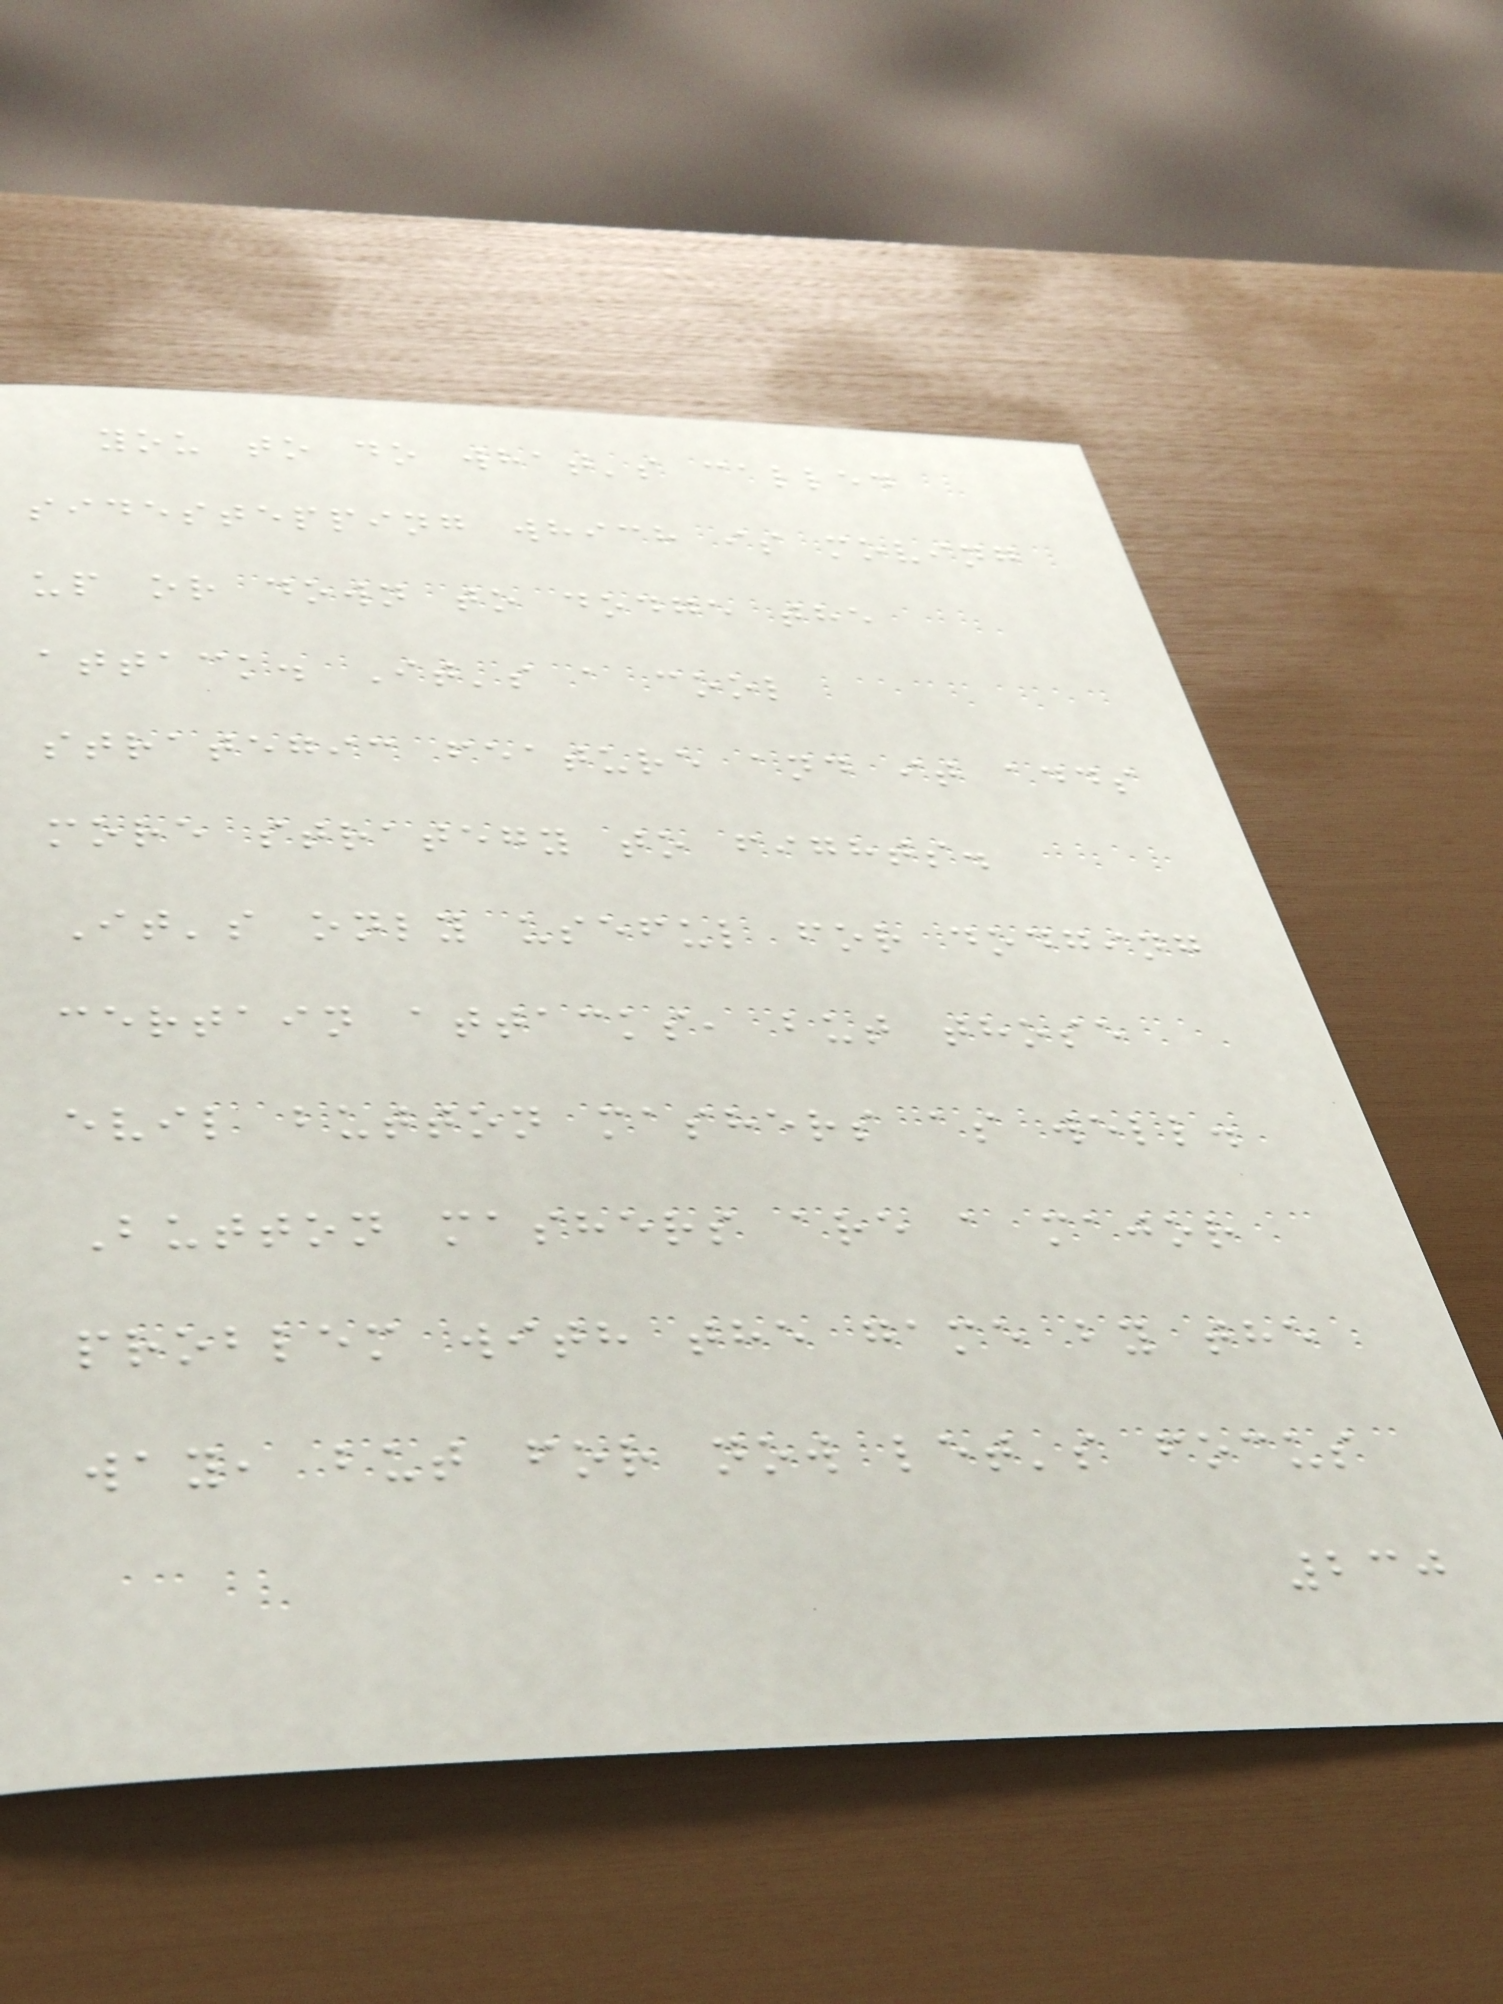you to do what's called
sidestepping which is moving
up or down to dodge the
attack. It's a cool
strategic feature and it adds
more strategy to fights.
It's only useful for dodging
certain attacks, but those
evil button mashers as well.
Button mashers are a major
problem with the game by the
way, but for now let's focus
230
